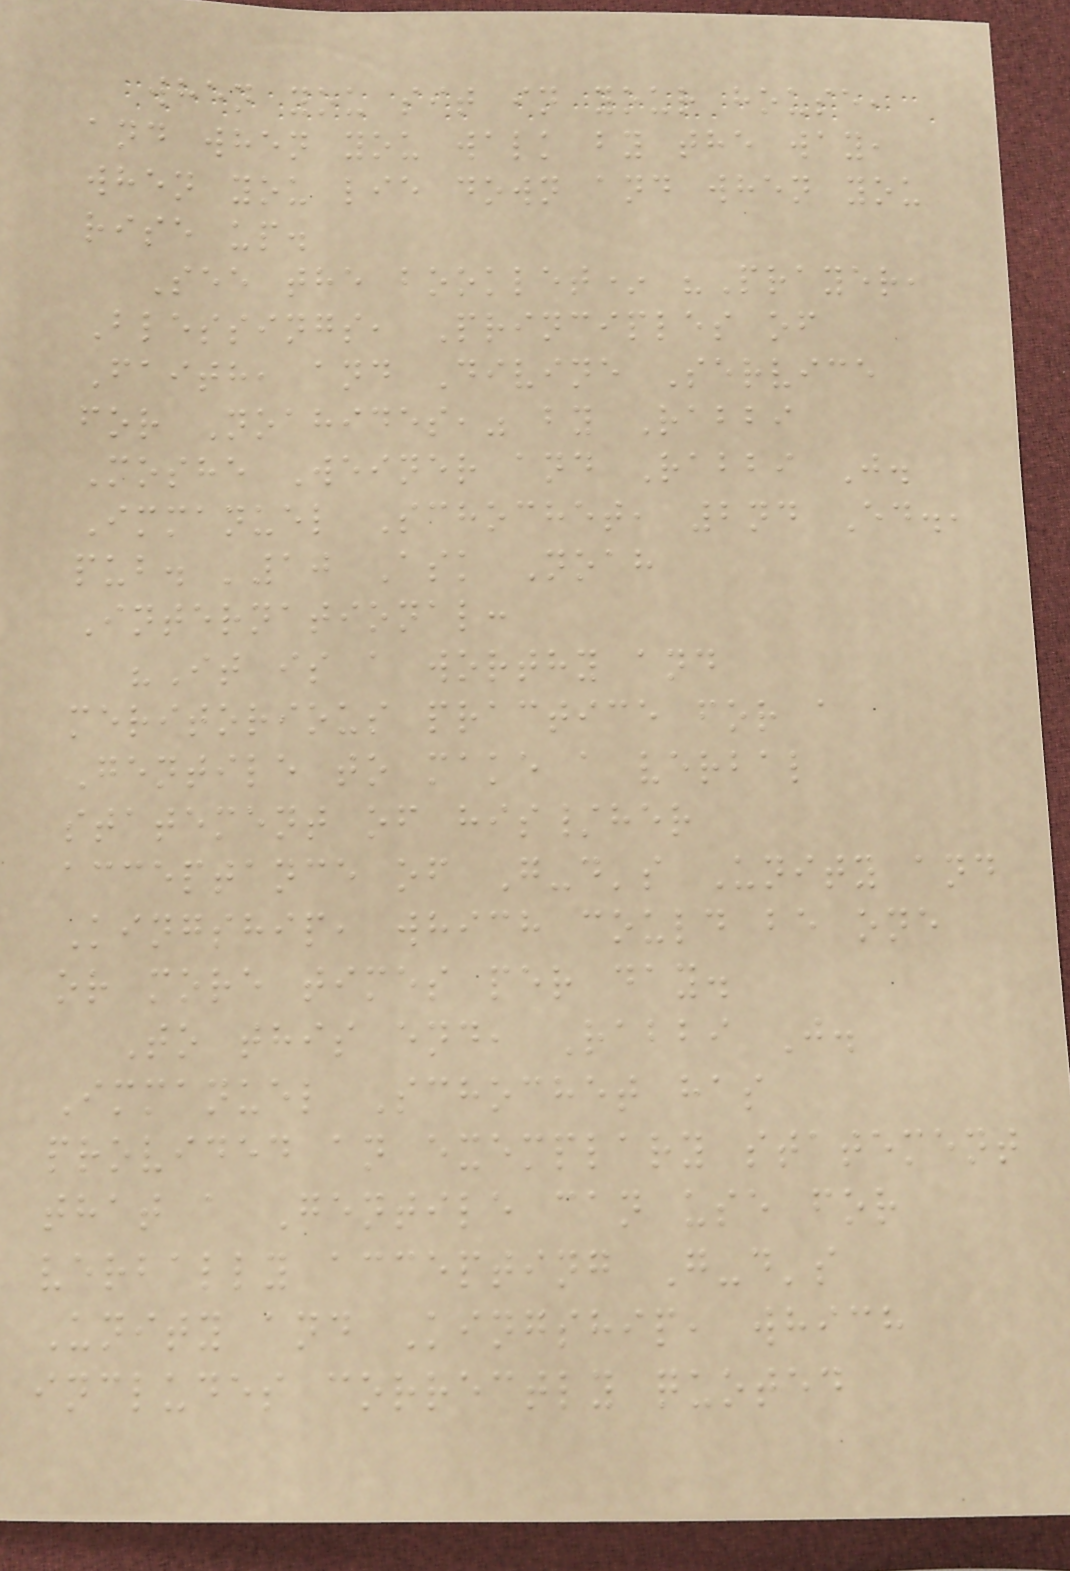when you sit in your house,
and when you walk by the way,
when you lie down and when you
rise up.
See the booklet* "Prayer,
Blessings, Principles of
Faith, and Divine Service
for Noahides," by Rabbi
Moshe Weiner and Rabbi J.
Immanuel Schochet, 2nd Ed.,
pub. '10 Ask Noah
International:
"It is a worthy and
meritorious practice for a
Gentile to make a verbal
statement of his/her
acceptance of G-d's Unity and
Kingship, which could be one
or more times per day.
To this end, Rabbi J.
Immanuel Schochet has
provided an exemplary statement
that a Gentile can use for
verbally accepting G-d's
Unity and Kingship, which
includes correctly quoted
